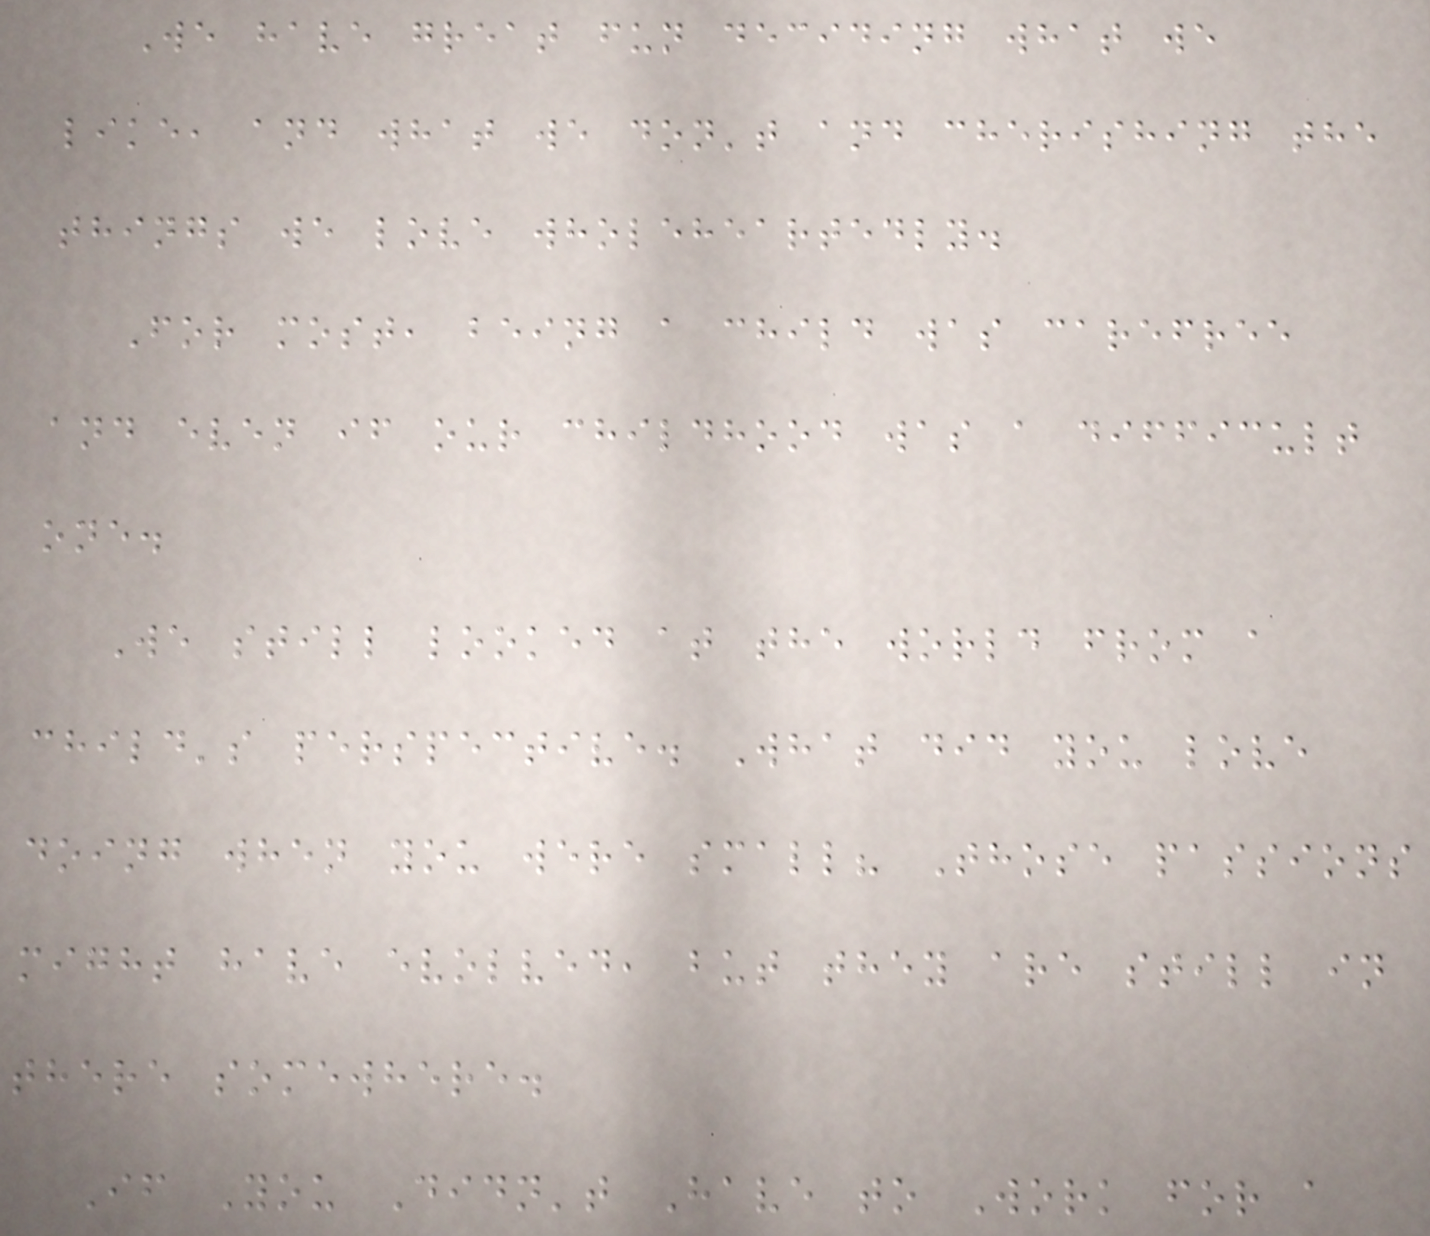We have great fun deciding what we
like, and what we don't and cherishing the
things we love wholeheartedly.
For most, being a child was carefree
and even if our childhood was a difficult
one.
We still looked at the world from a
child's perspective. What did you love
doing when you were small? Those passions
might have evolved, but they are still in
there somewhere.
If You Didn't Have to Work for a
